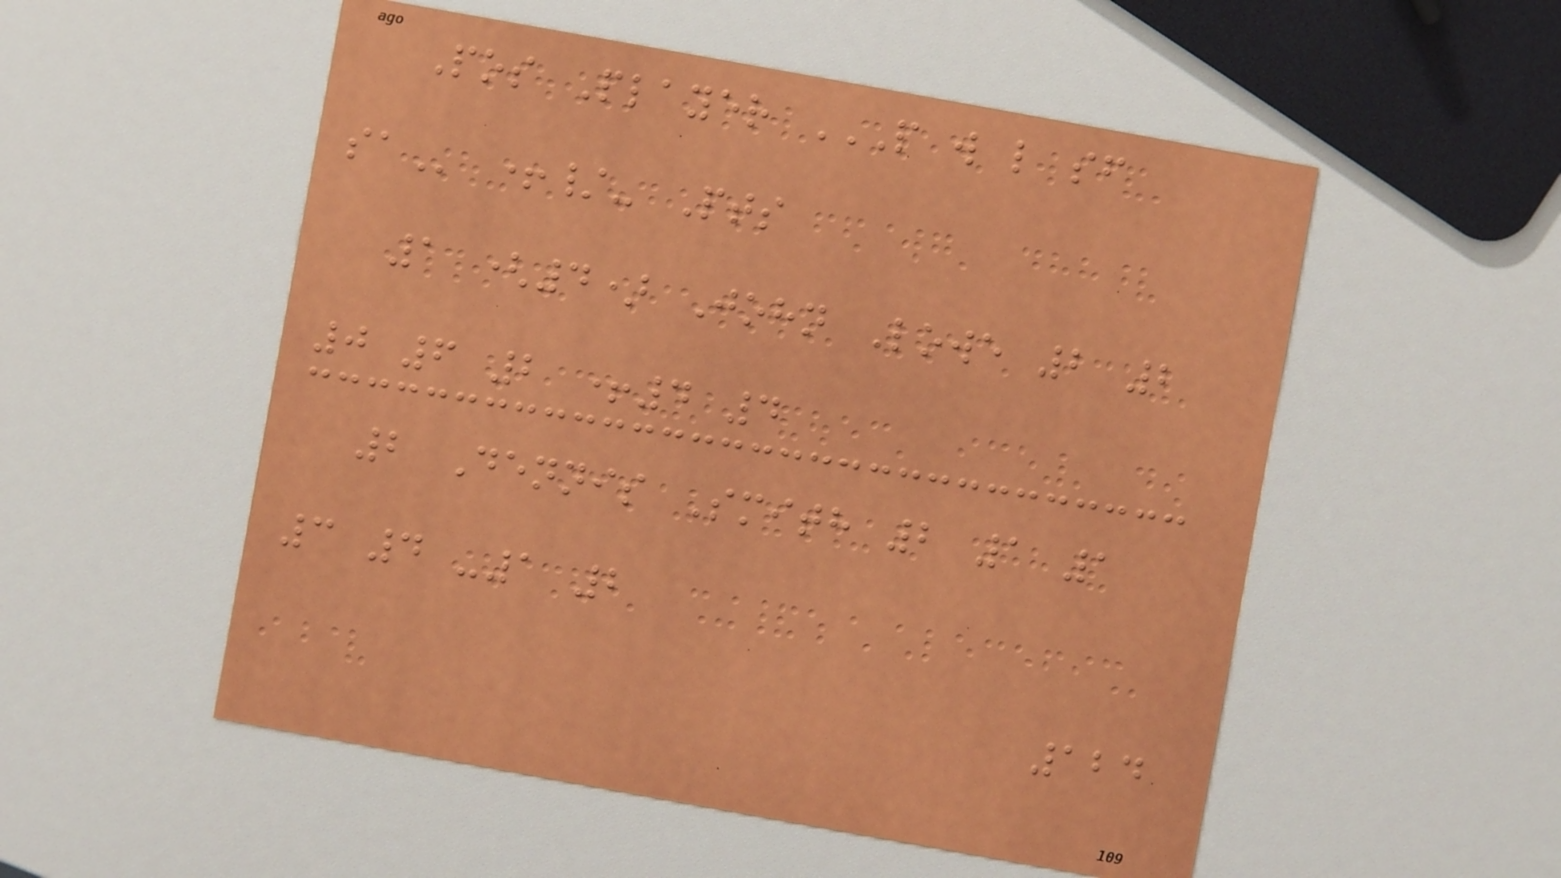Pos Player P W L SF
SA +/- Pts
1 (4) John Lowe 2 2
0 6 2 +4 4
2 Dennis Smith 2 1 1
3 4 -1 2
124
